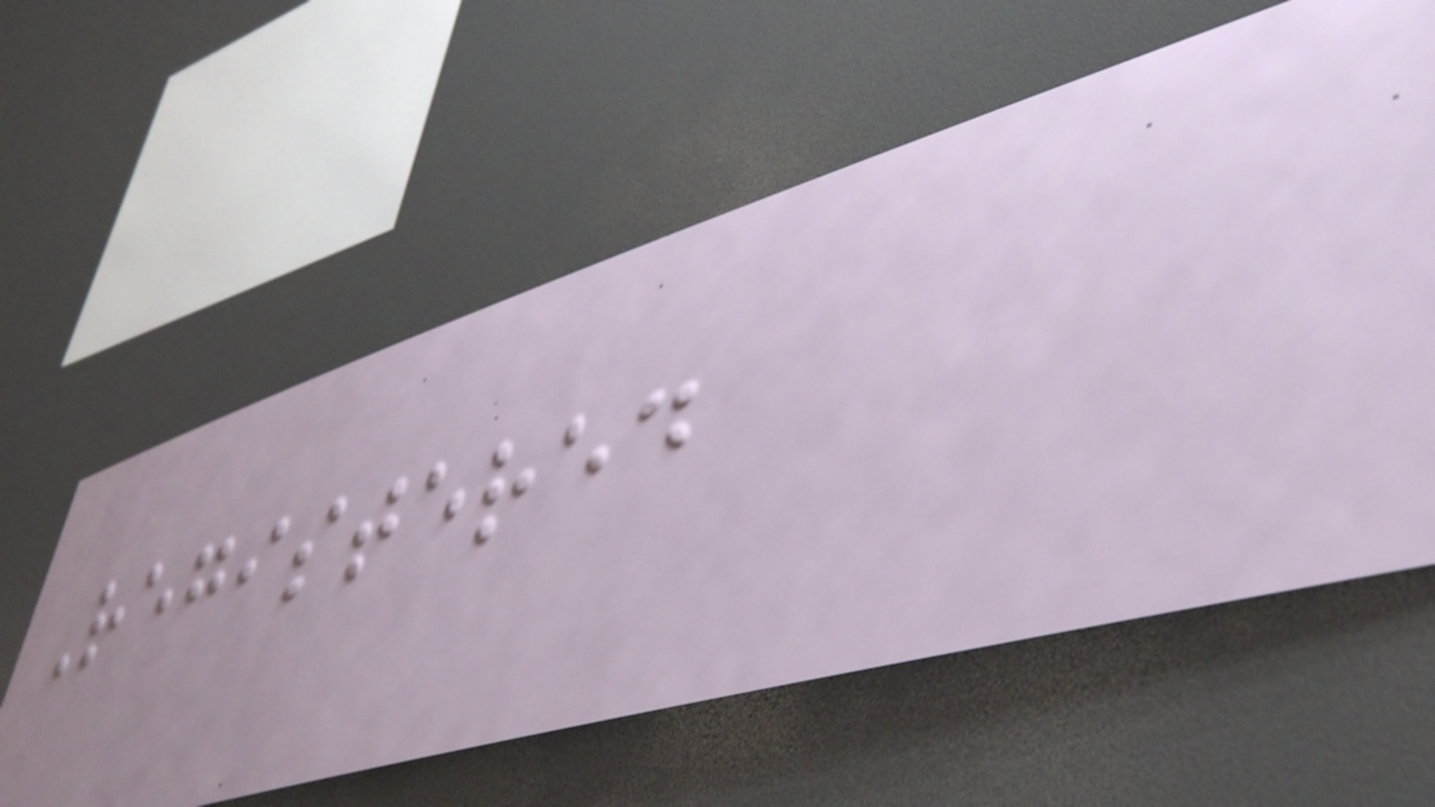Registered
